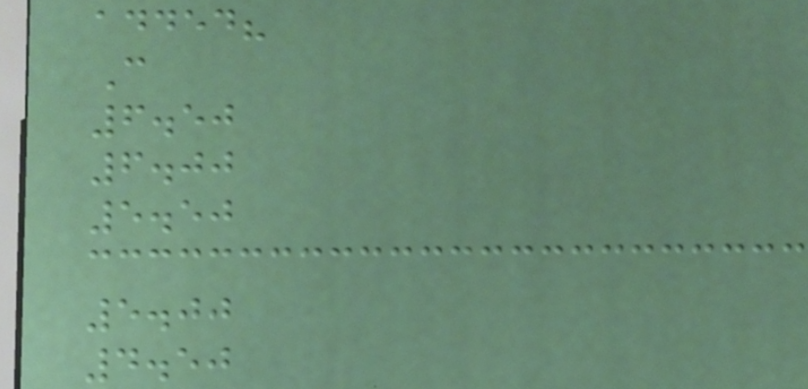added?
C
6.50
6.00
5.50
5.00
4.50
